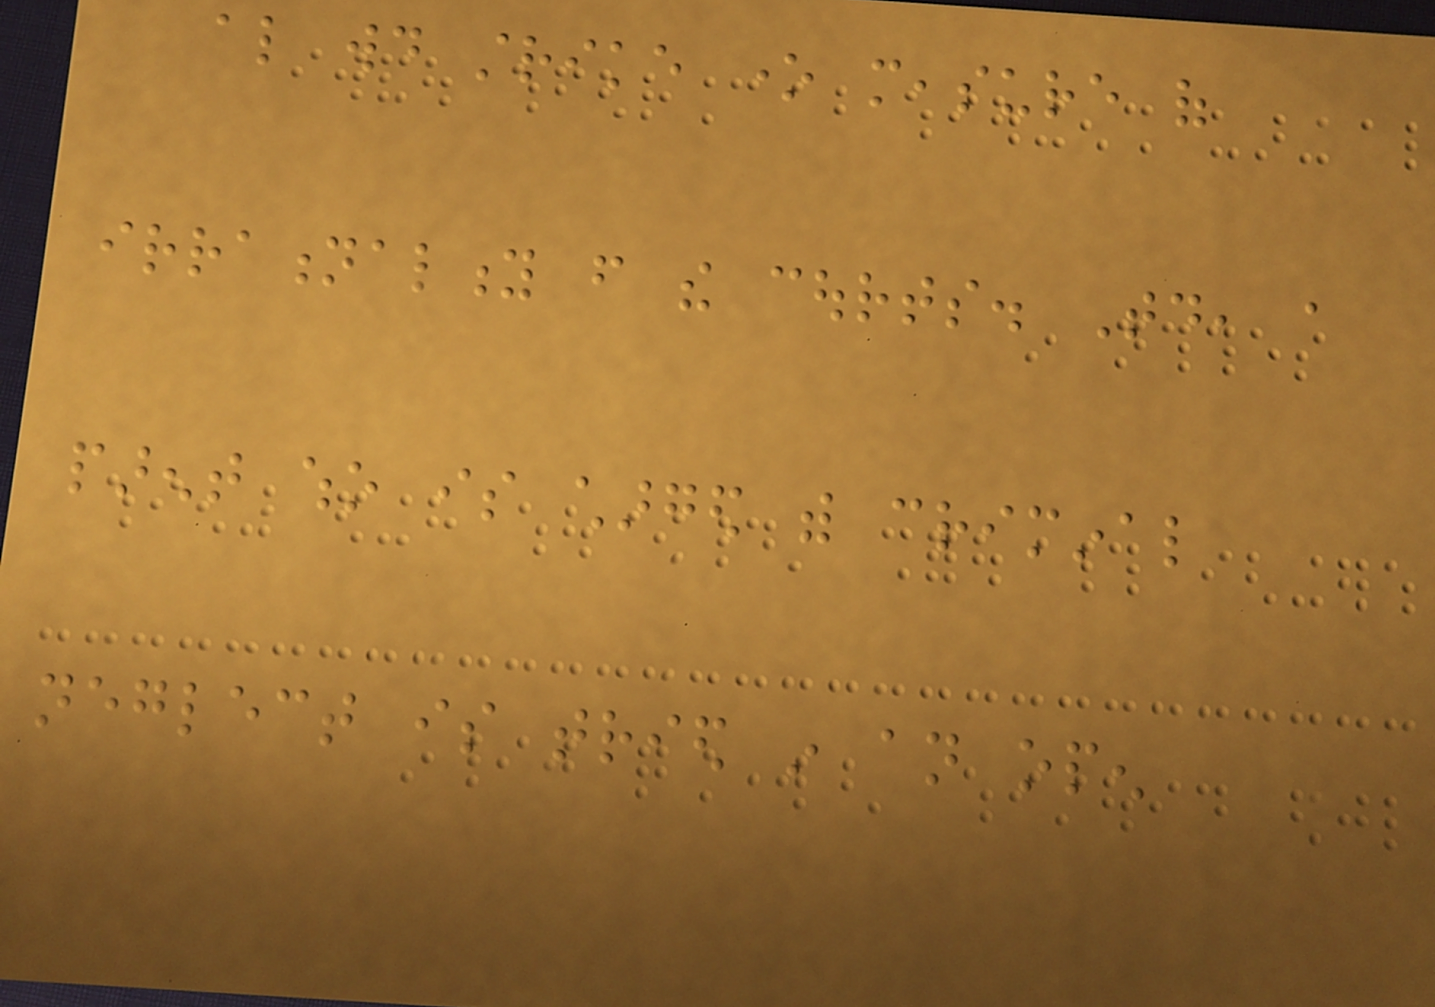also would strike one measure of
irrationality from the courts. Today, a
parent who is charged with criminal
neglect is tried in an open
